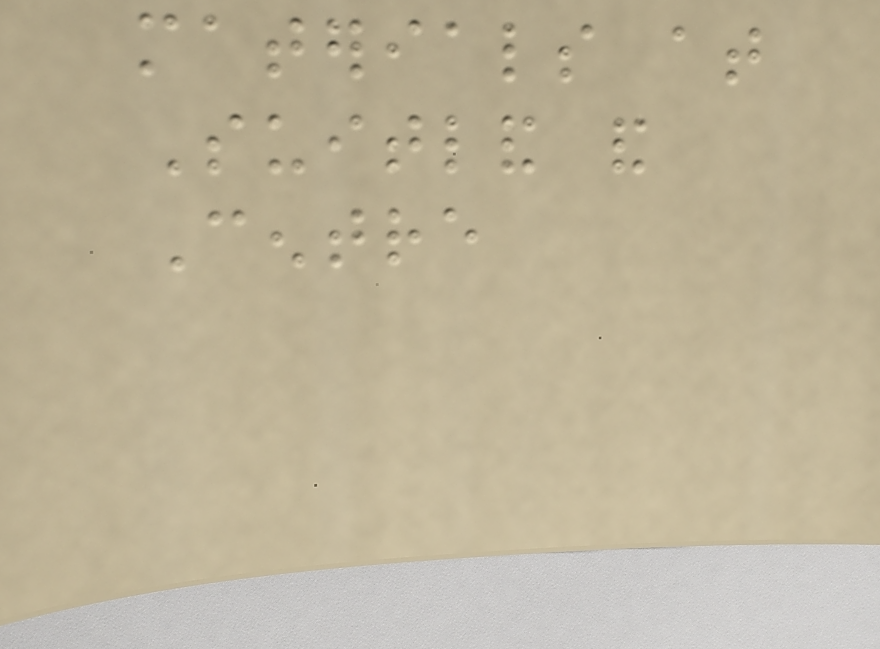materials at
Suitland and
Centre
